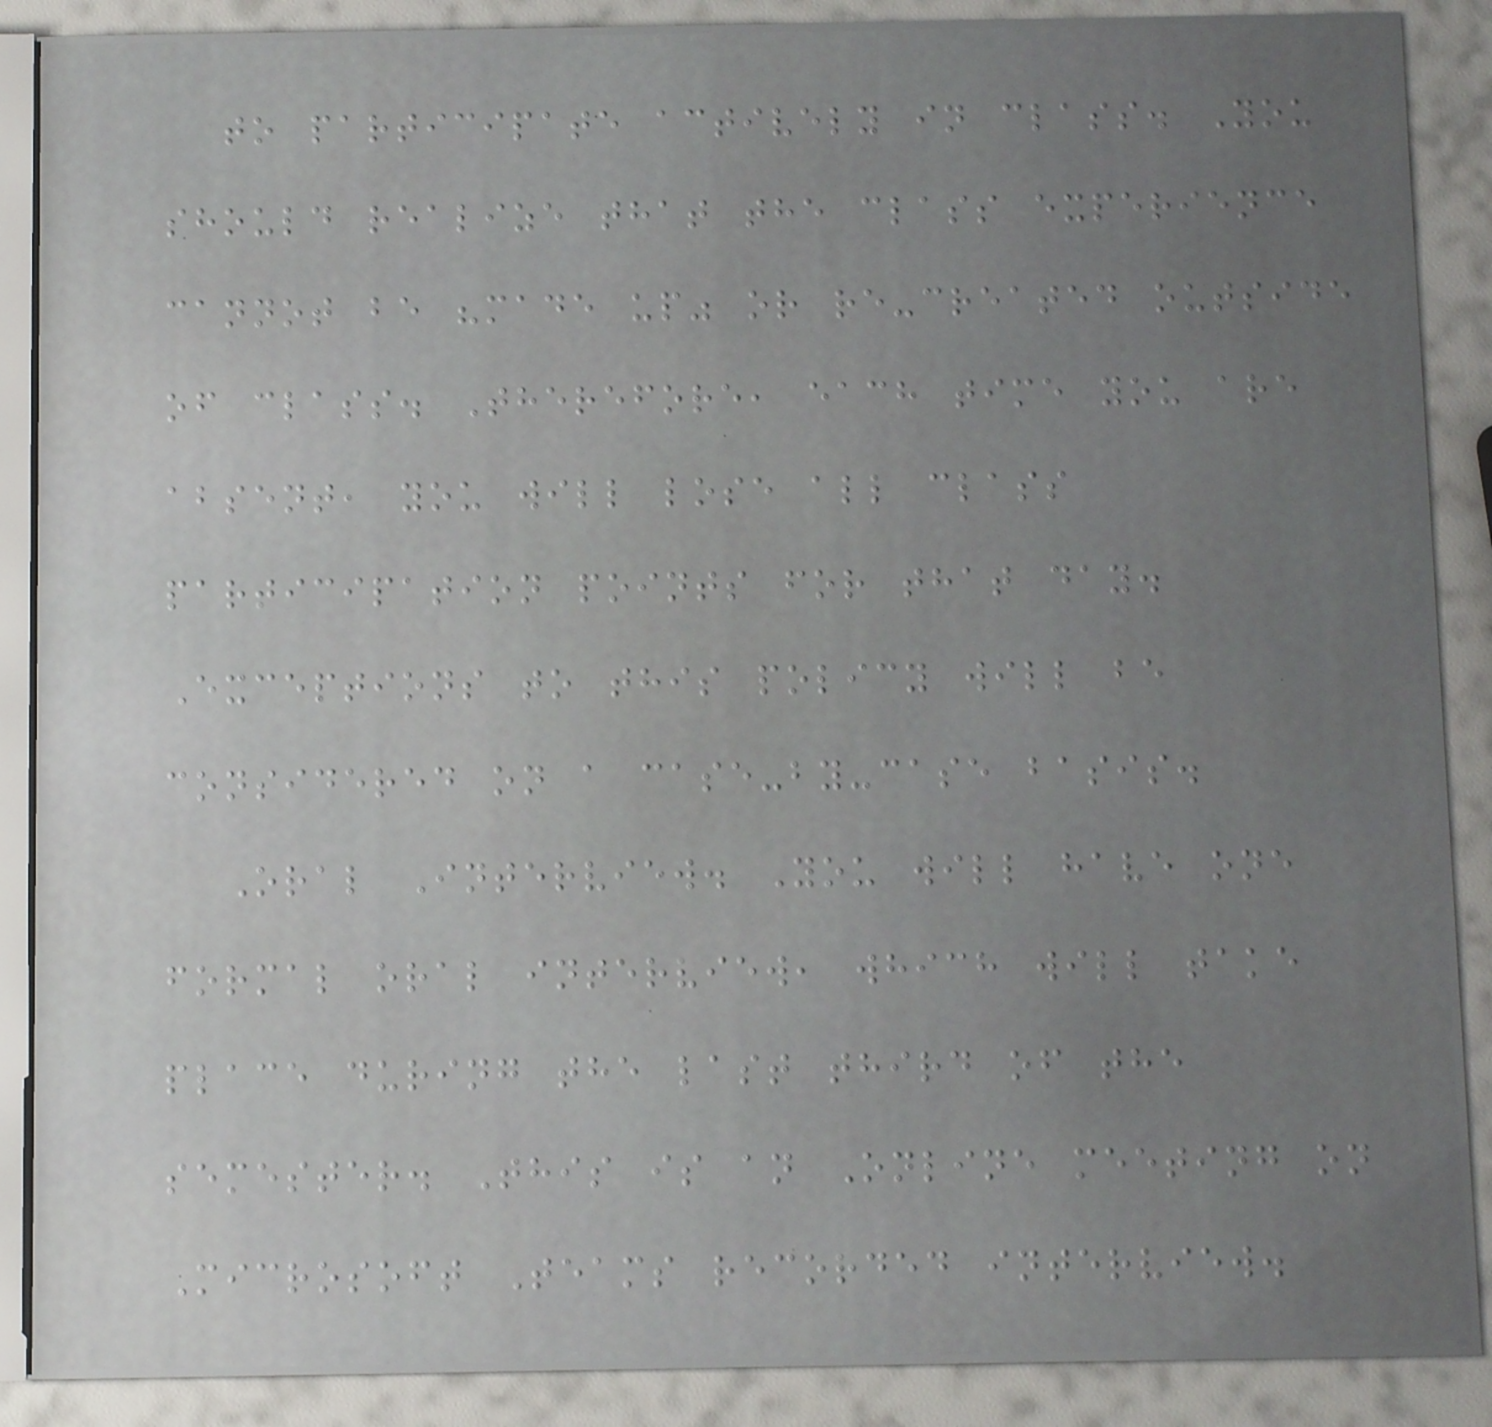to participate actively in class. You
should realize that the class experience
cannot be "made up" or re-created outside
of class. Therefore, each time you are
absent, you will lose all class
participation points for that day.
Exceptions to this policy will be
considered on a case-by-case basis.
Oral Interview. You will have one
formal oral interview, which will take
place during the last third of the
semester. This is an Online meeting on
Microsoft Teams recorded interview.
